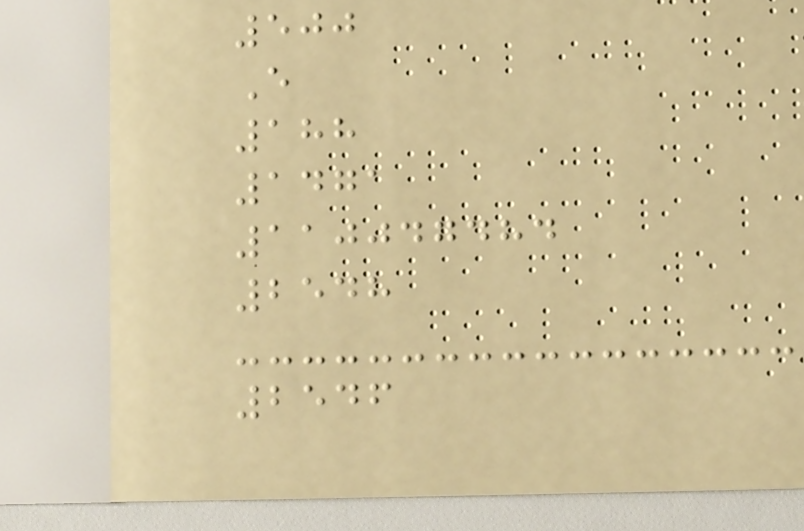500
E
188
1471
110047484
2548
2546
